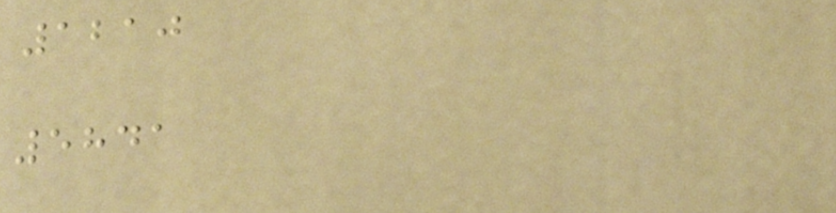1210
5841
